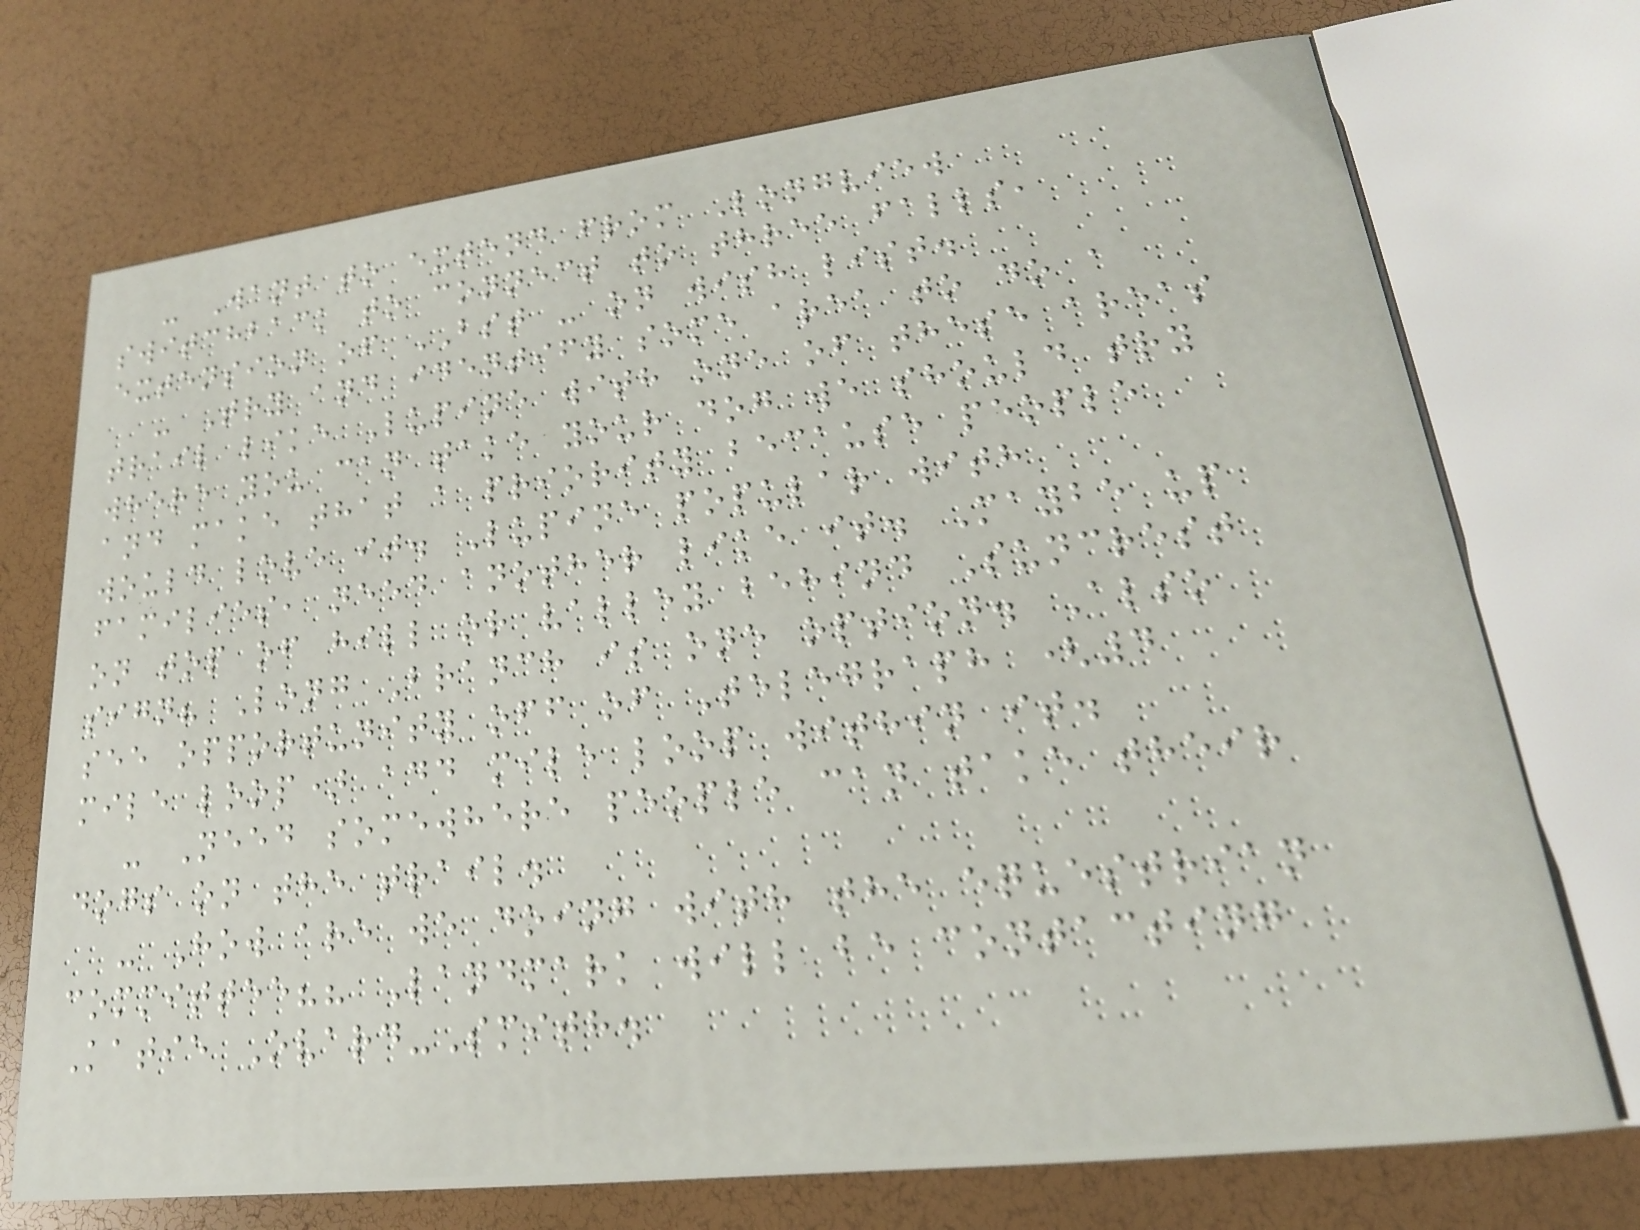- Want to extend from Longview
switchback to connect to three falls,
extension of BST - on wish list.
- Try and identify some area to do a
trail like Lupine with one of these areas
where you can take your dog we should try
and make that a priority because people
would love it. Lupine popular with
families, need another like it. Maybe up
on top of hill or valley behind Suncrest
sign? Long Branch is one option. Also
see opportunity off of Telegraph (4
mile loop) add mile loop within it.
- Need somewhere people can take their
dogs on the trail.
- How are we doing with the equestrian
committee?? Landmark will be contacting
Katie Ovard-Smith.
